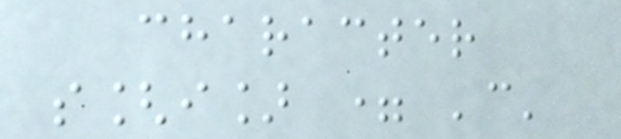character
s[i] = 'c'
